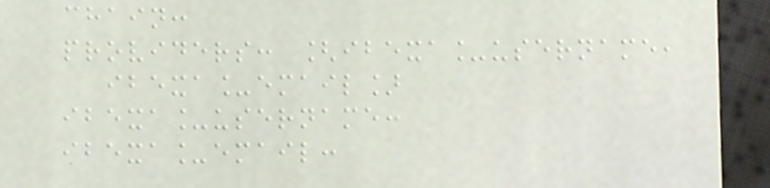chain:
providers: [ibexa_username,
ibexa_email]
ibexa_username:
ibexa_email:
